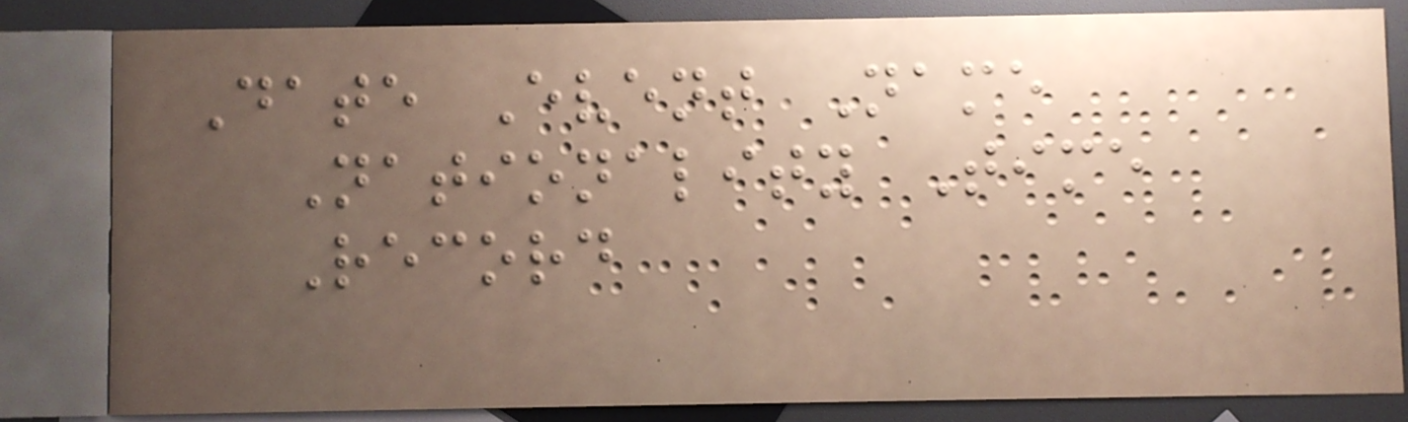Date Event Name
Nationality Time
Record
